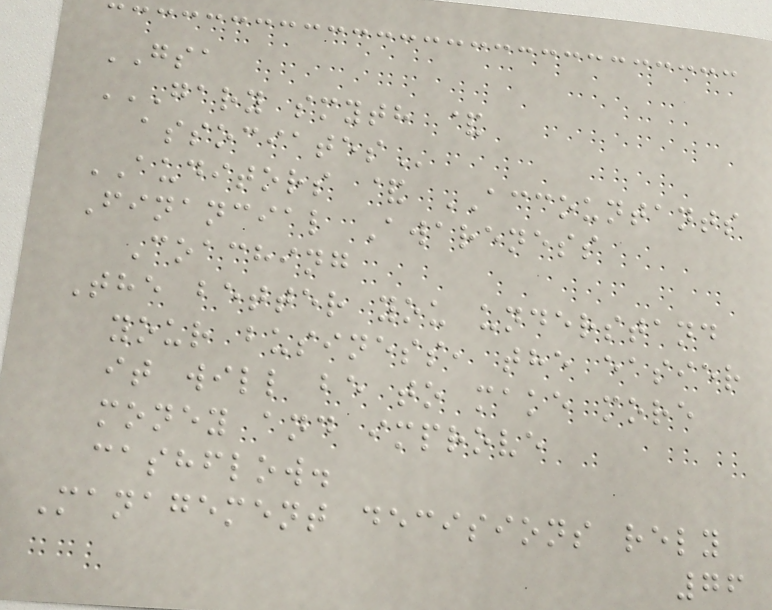GSA
GARY SMYTH &
ASSOCIATES
AUDITORS & ACCOUNTANTS
Financial Awareness
Coaching
The better you understand
your business, the easier
it will be to make more
money and improve
cashflow.
Management decisions rely
76
